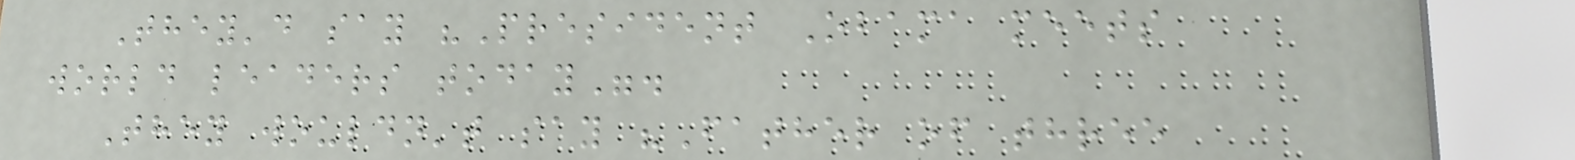They'd say "President Obama meets
world leaders today".
They wouldn't say "Father of three
